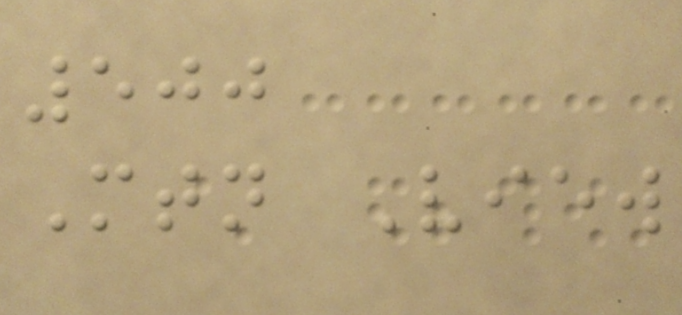500
Mtn View
